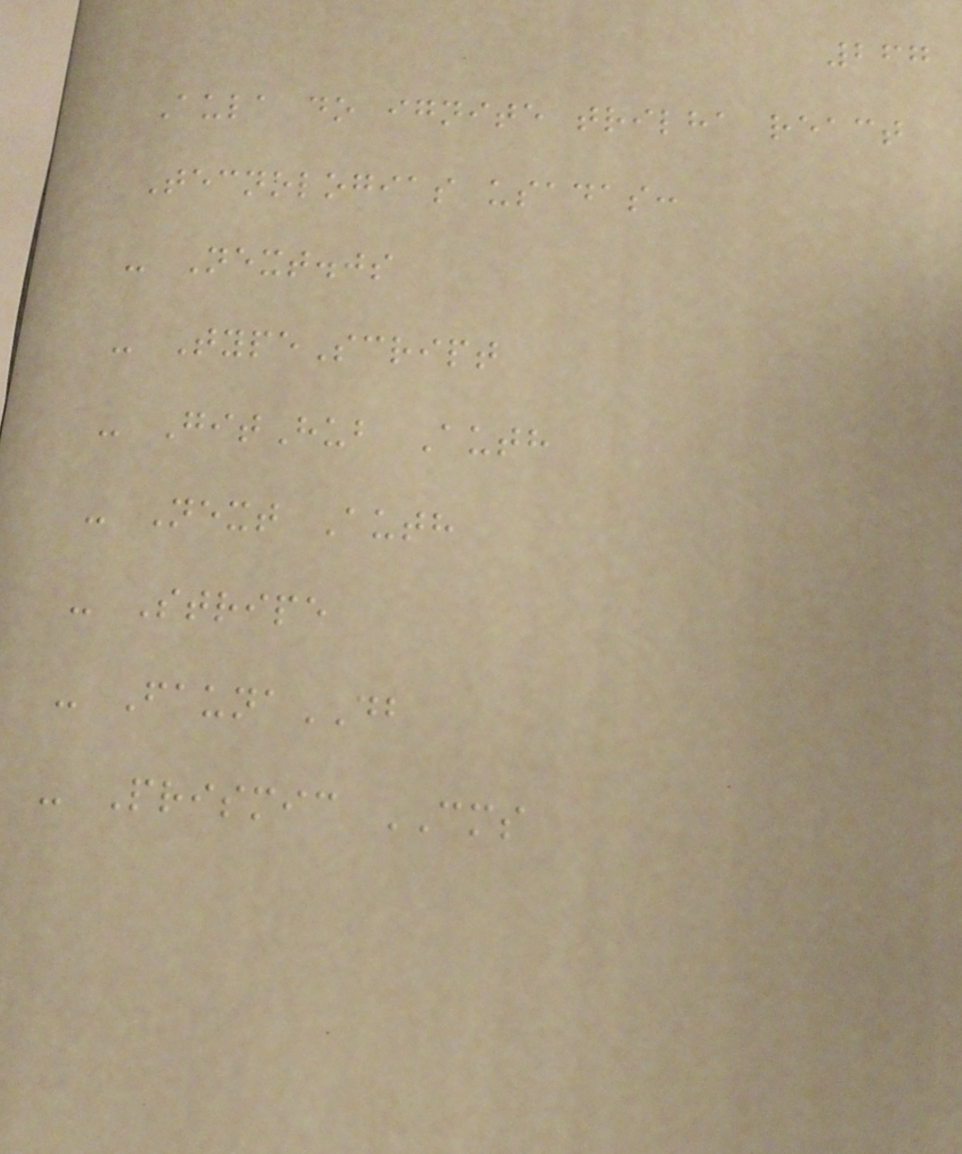267
Aula do ignite trilha react
Tecnologias usadas:
- Next.js
- TypeScript
- GitHub Auth
- Next Auth
- Stripe
- FaunaDB
- Prismic CMS
